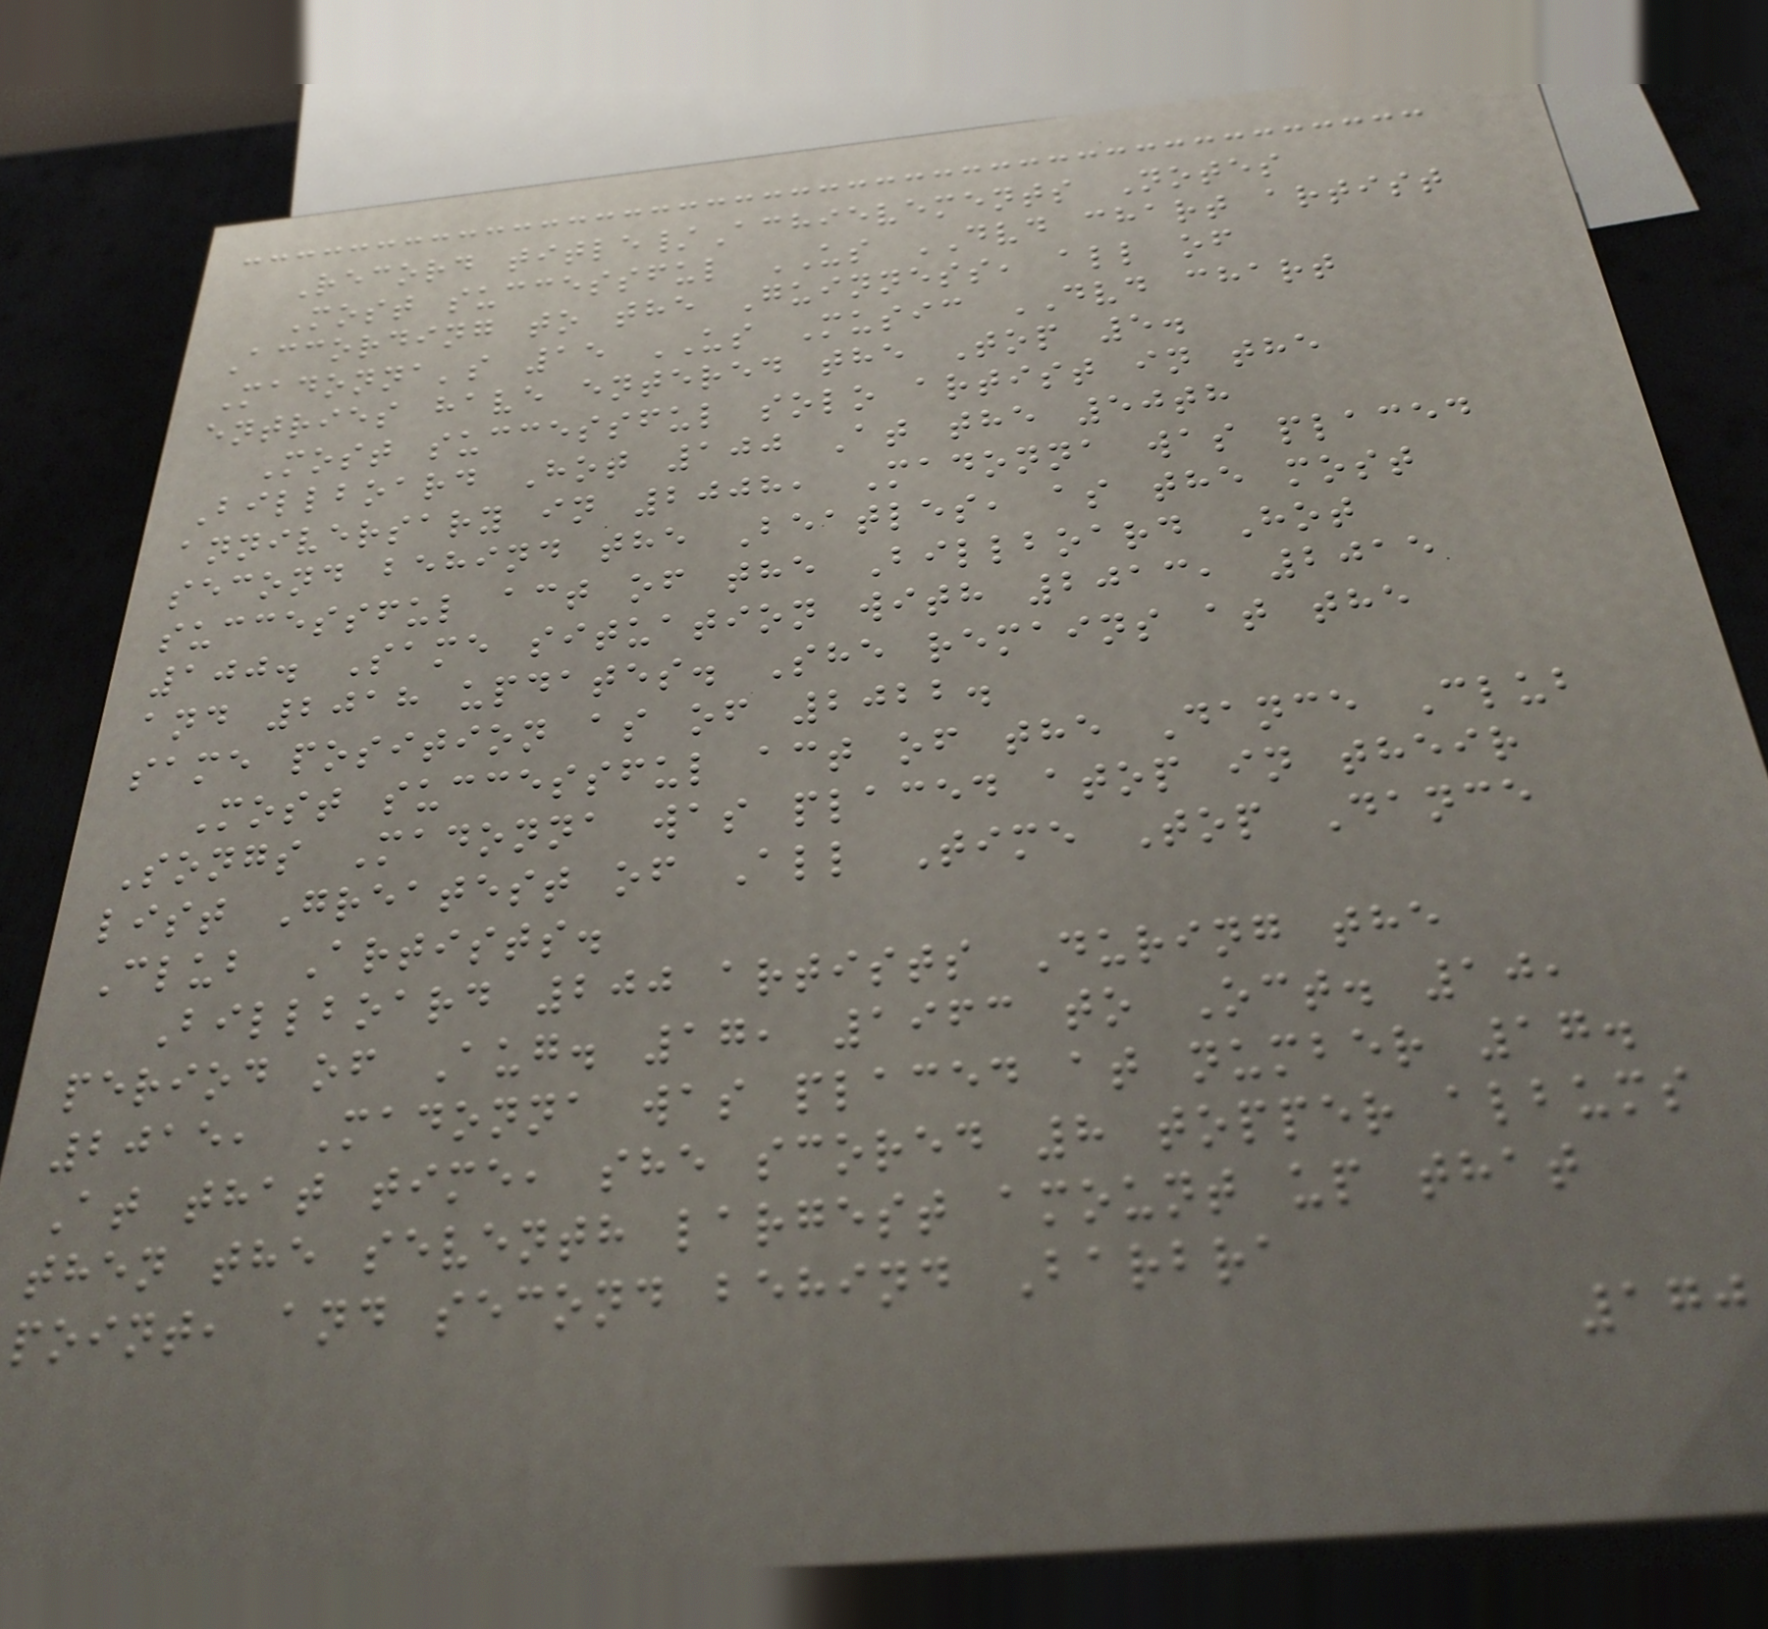Record title/Achievements Notes
Most successful US DVD chart artist
According to the Guinness, all of
Madonna's 15 US Music DVD chart
entries have entered the Top 5.
Most successful solo artist in the
Billboard Hot 100 At the 50th
anniversary in 2008, Madonna was placed
second behind the Beatles, as the most
successful act of the Billboard Hot
100. Same situation with 2013, 2015
and 2018 updates. She remains at the
same position as of 2022.
Most successful act of the Dance Club
Songs Madonna was placed atop in their
list Greatest of All Time Top Dance
Club Artists.
Billboard 200 artists During the
period of Aug. 17, 1963 to Oct. 10,
2015, Madonna was placed at number 17.
At that time, she scored 8 topper albums
then the seventh largest amount up that
point, and second behind Barbra
170
